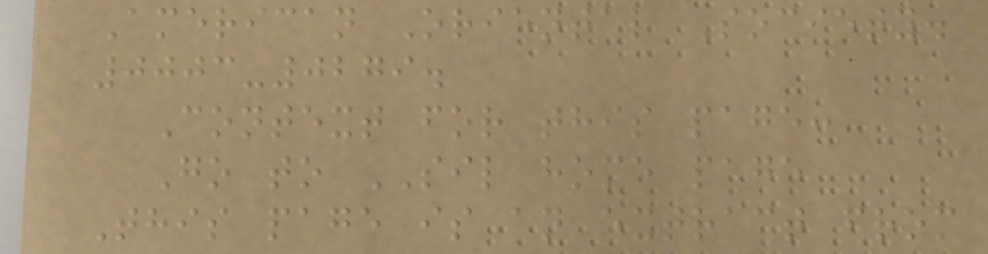American Oriental Society.
0003-0279.
Context for this page:
Go to SIL home page
This page is an extract from
